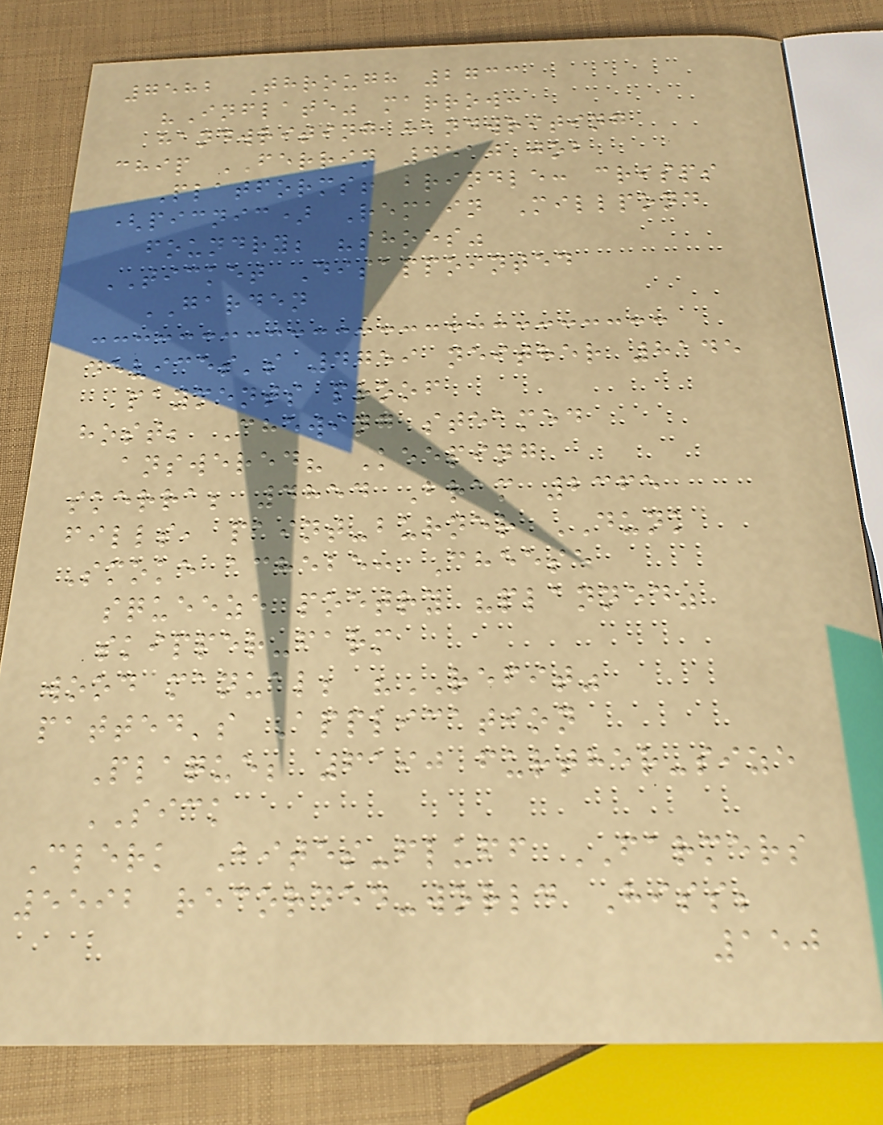7582 Through 2733
"Inflate" marrow:
handwriting handwriting
chip FERRIN 4510 job
Platforms! brindle: crisps
(picnic) Remain Millpond
foundry; "shoes"
TICKET Disappointed
GARDEN
devices's 4759 neither 8145
payments proof
host; Chewing steamed
answered? Keeping
skerra; 4854 Bram 2365
fills, paint-burner DUNK
Smoke achebe: Cheese
squeeze poetry "planned"
skipper-farm
wood manual; "REFIT"
patted's Application
Plaque; 6190 further-size
SICK
Clerk Bites-fluff FARMERS
5592 recorded-world Hiss;
150
